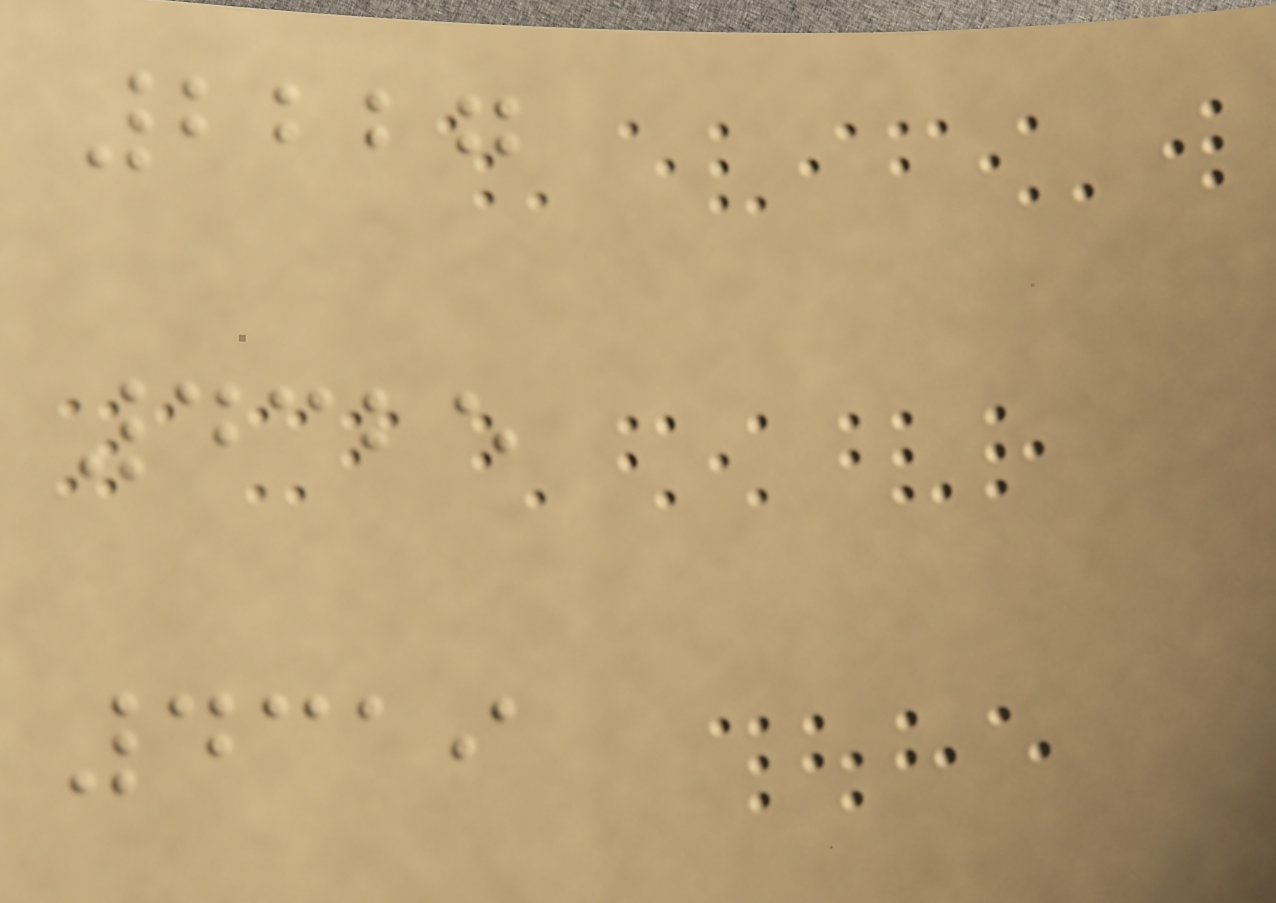2227
4325
4319
